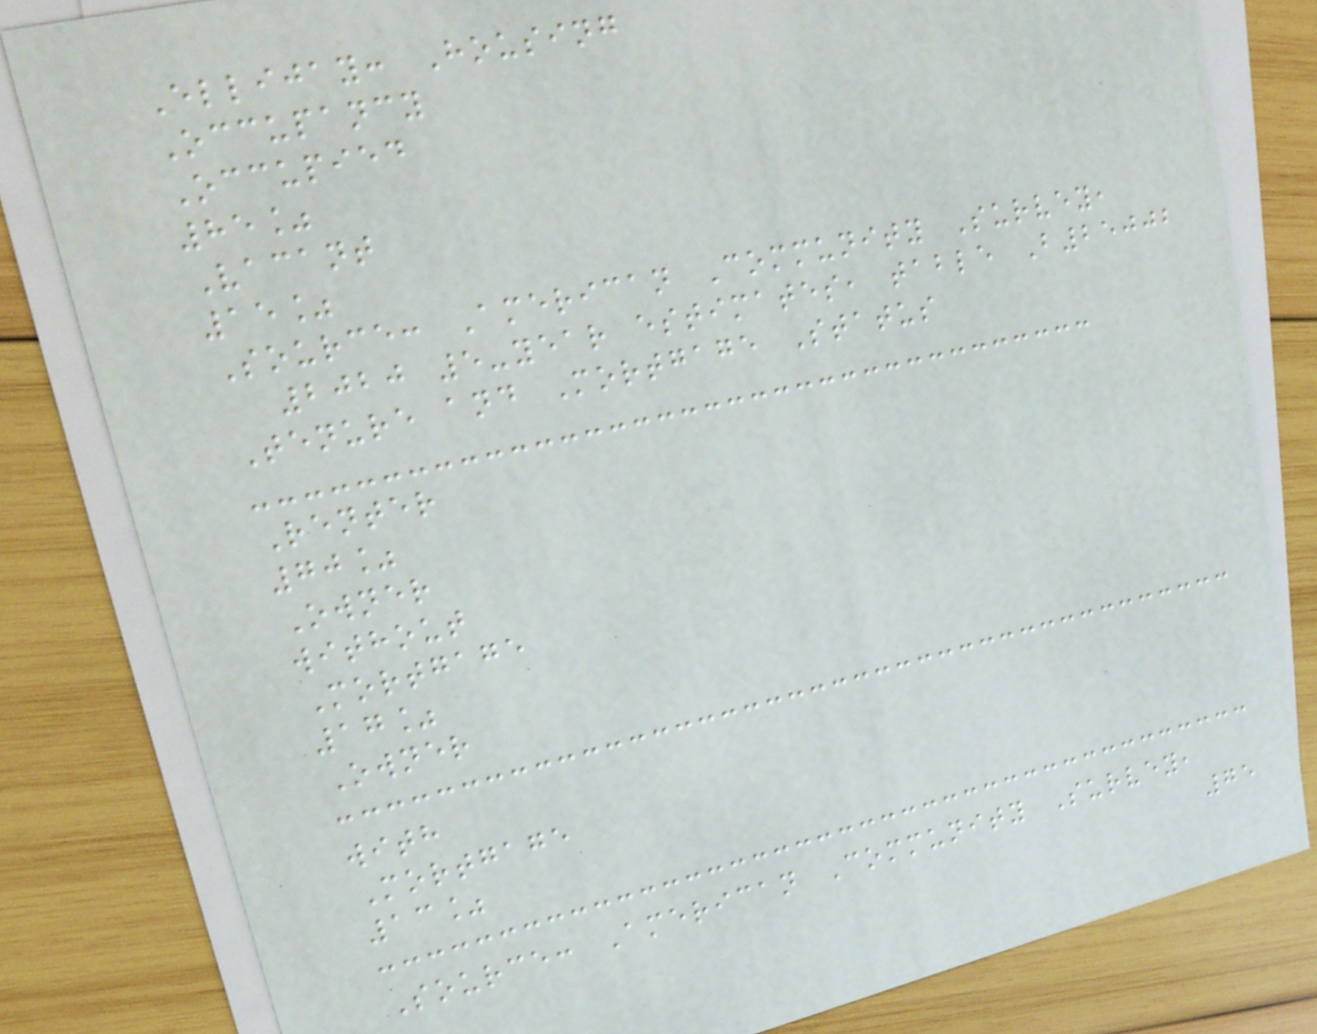Ellijay: Housing
Occupancy
Occupied
85%
Vacant
15%
Source: American Community Survey,
2020 5-year estimates, table B25002
Tenure and Mortgage Status
Renter
70%
Owner
without
Mortgage
17%
Owner
with
Mortgage
13%
Source: American Community Survey,
75
